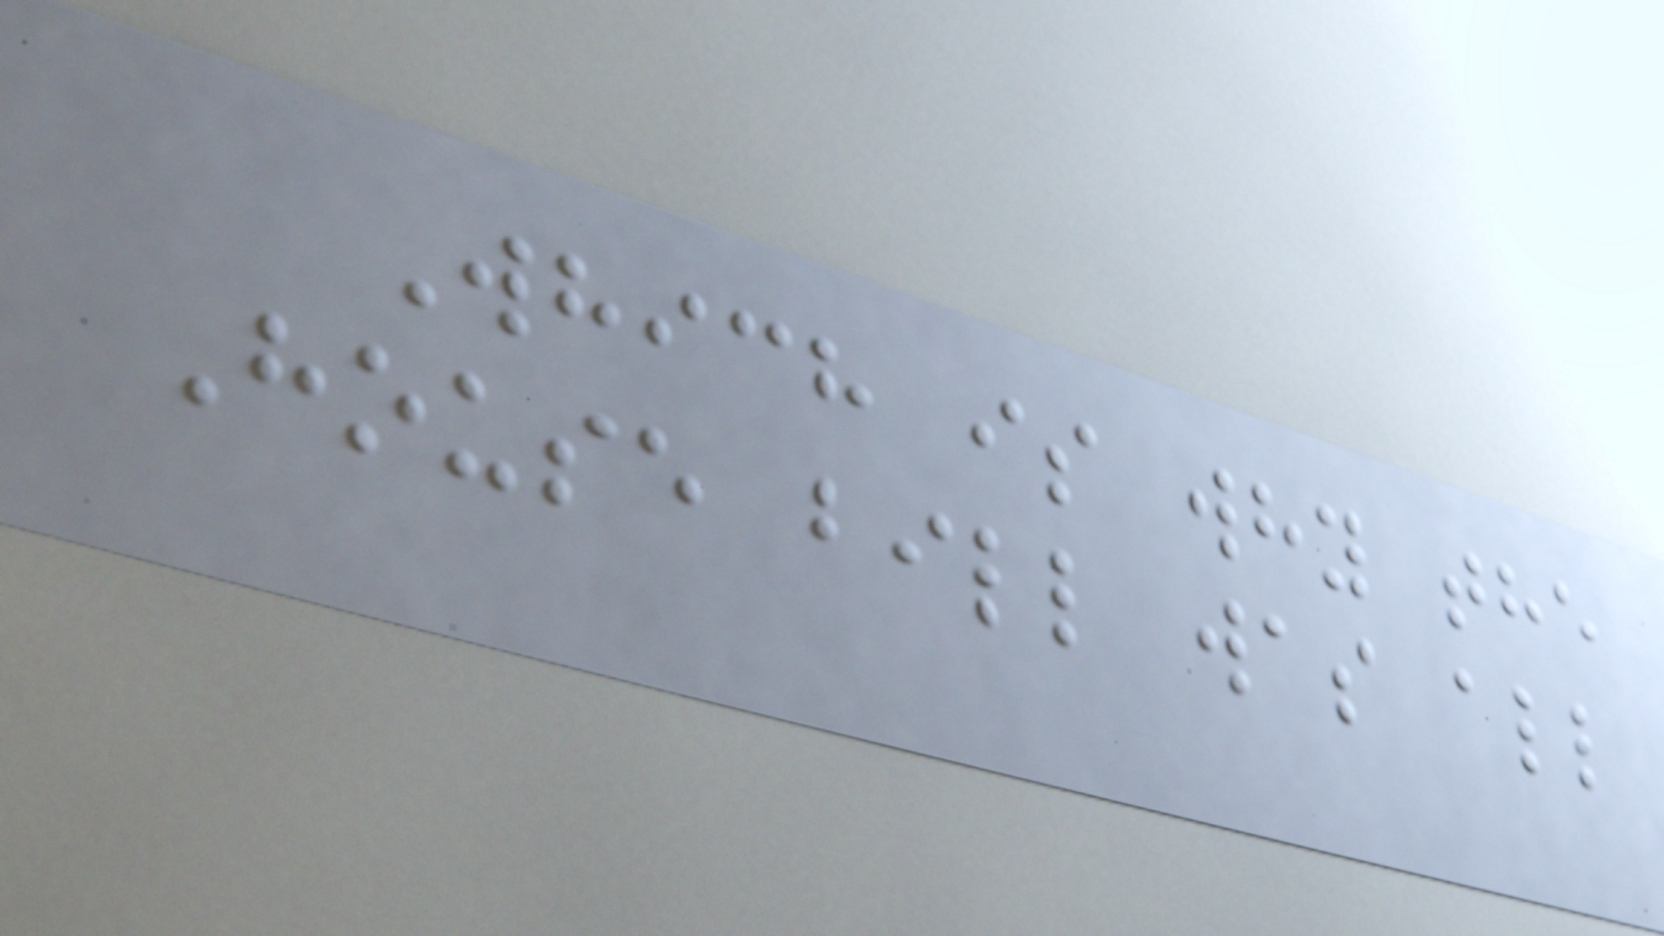Which is why the
House bill was all
